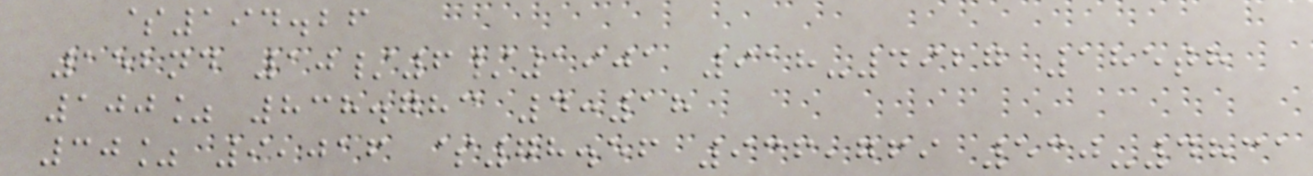$194.26
152nd 10/6/1901 918-4927 185th
100% 838.783 4:18
30% 9,016 $78.56 936,769 530-4831
